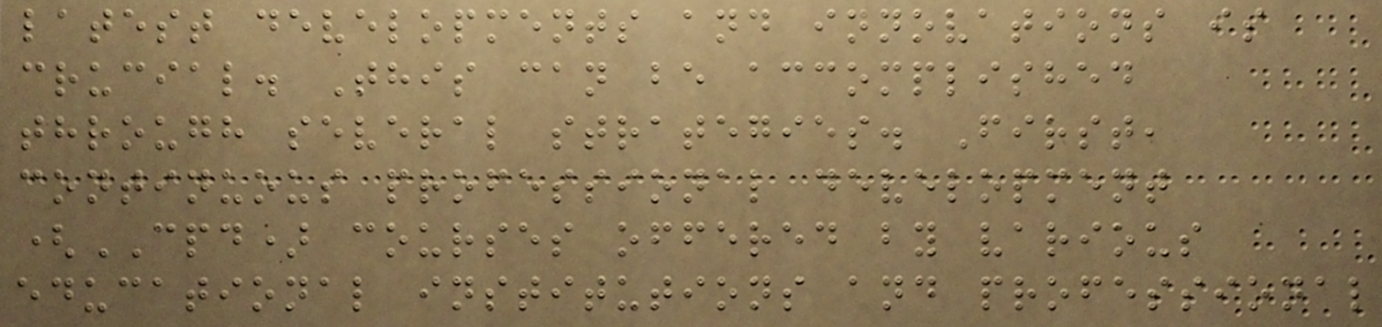latest developments and innovations is
crucial. This can be accomplished
through several strategies. First,
continuous professional development
(CPD) courses offered by various
educational institutions and professional
